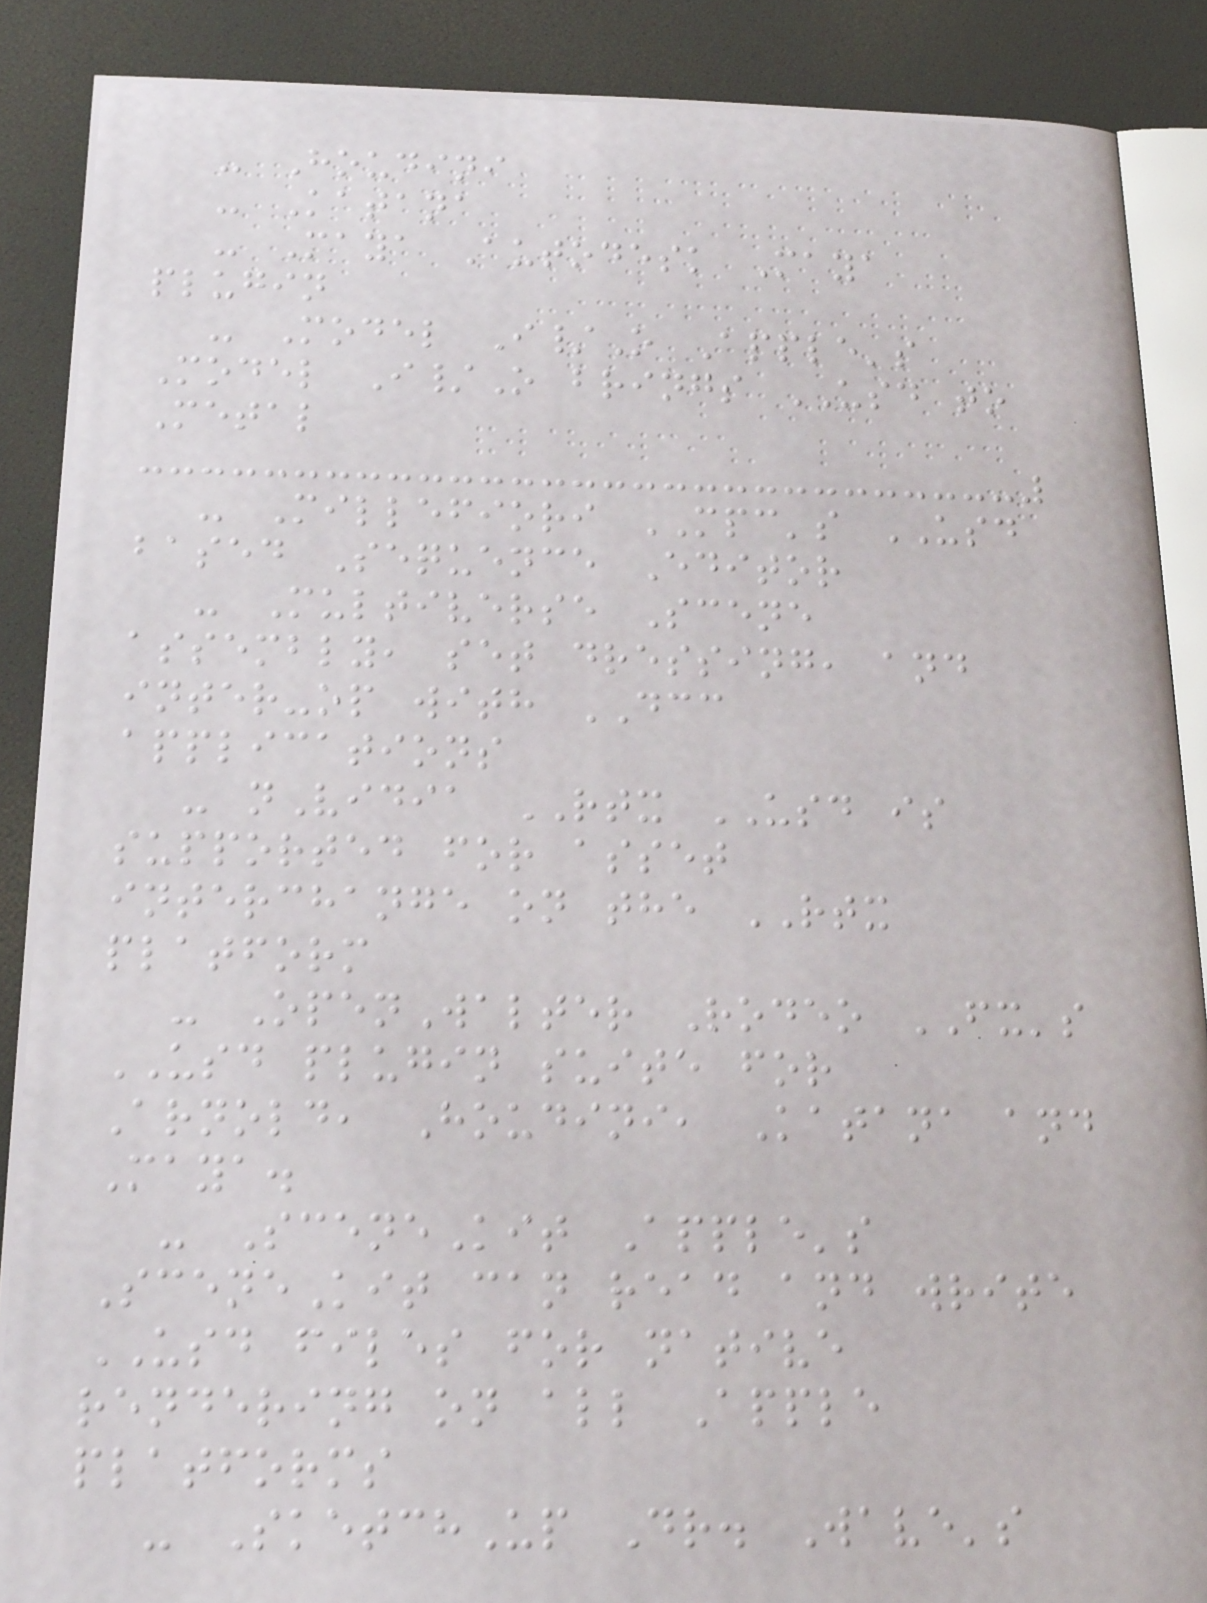- Houdini
- Katana
- Maya Autodesk Maya
plugin
- Model I/O Apple's
Model I/O brings USD to
Metal
- Millefiori MPC's USD
based Sequence Editor
- Multiverse Scene
assembly, set dressing, and
inter-op with DCC
applications
- nVidia RTX USD is
supported for asset
interchange on the RTX
platform
- OpenWalter Rodeo FX's
USD plugin suite for
Arnold, Houdini, Katana and
Maya.
- SceneKit Apple's
SceneKit can read and write
USD files for native
rendering on all Apple
platforms
- SketchUp Dr. Wave's
